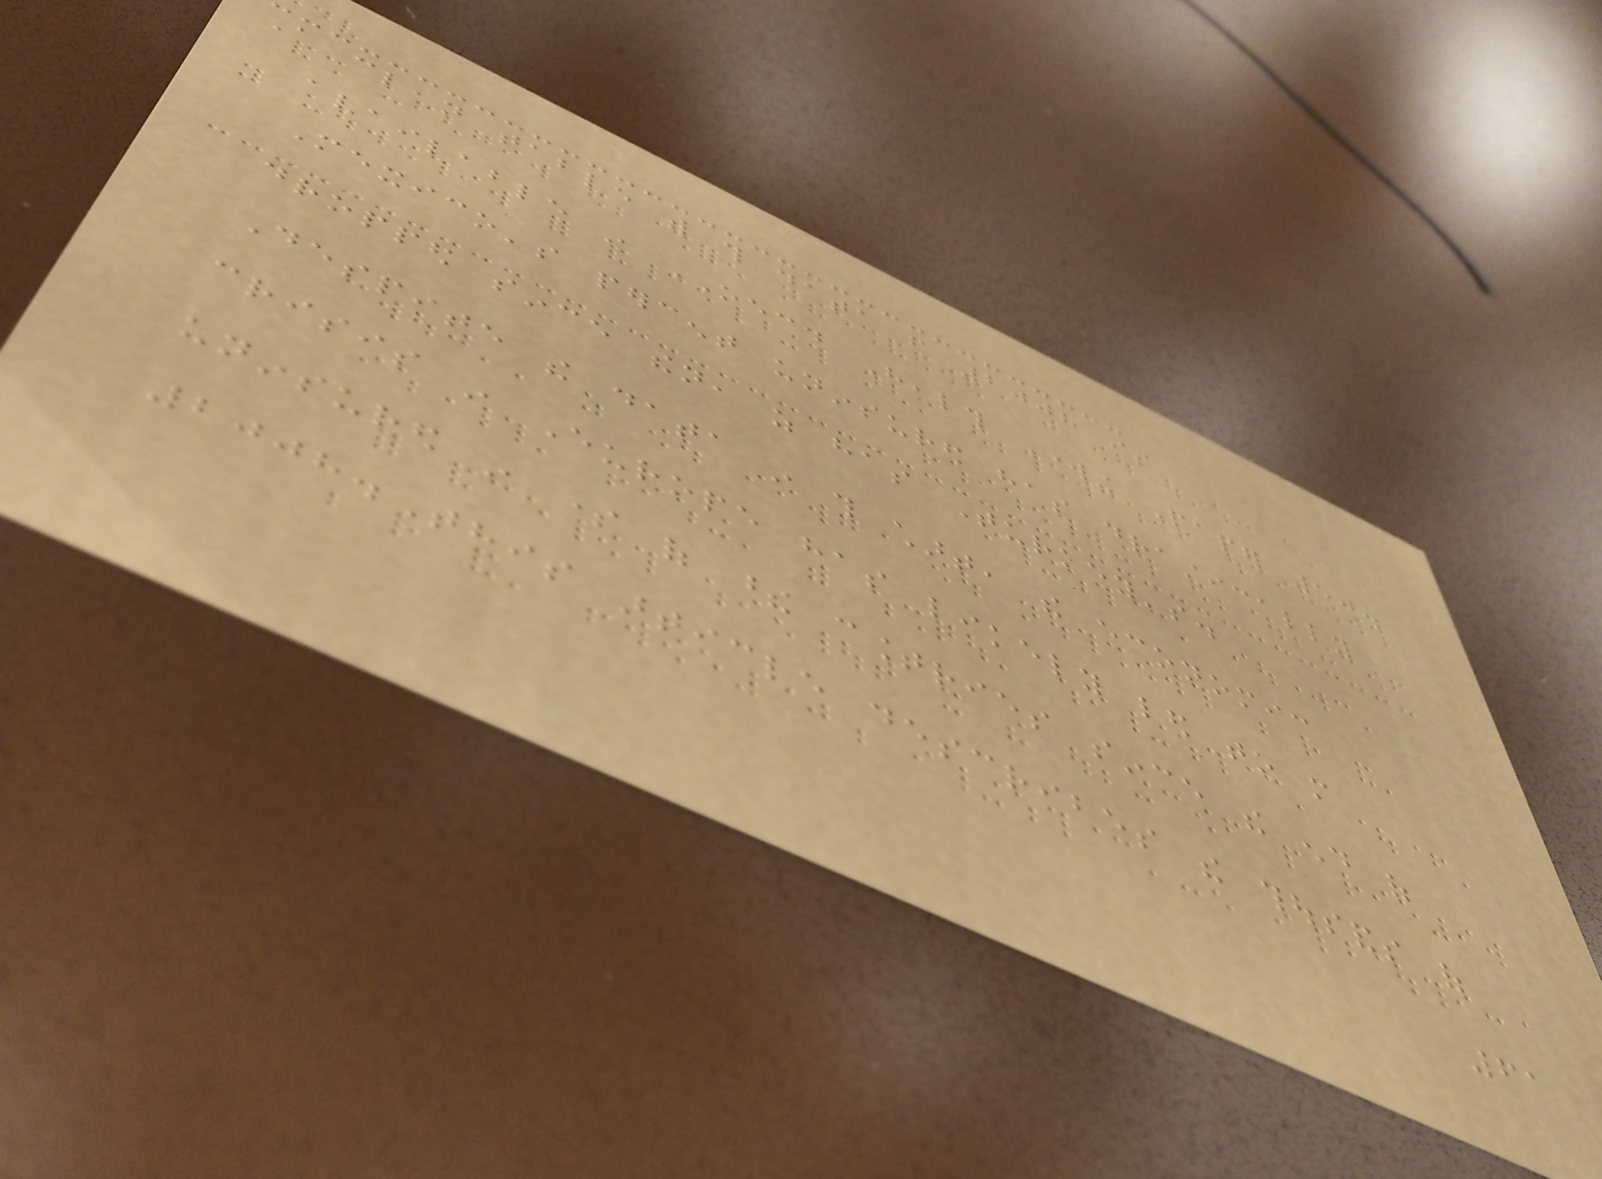A clean table with this data from 2008 is
available in OECD Health Working Paper 50.
Mexico's percent uninsured has drastically
dropped since then, as has Turkey's.
Despite the data in this chart, the economic
crisis in Europe has likely led to more
uninsured in some of these countries since the end of
2008.This article describes the thousands of
61
